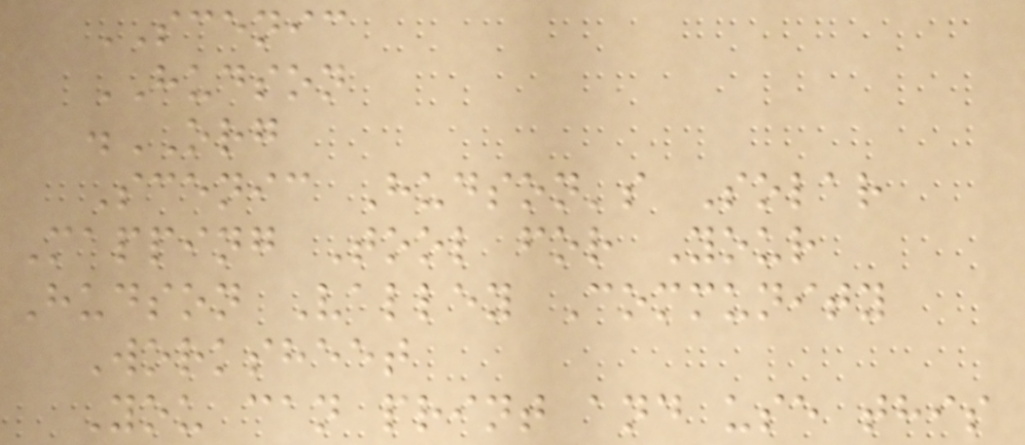SCENIC
HUDSON
.ORG
Scenic Hudson's Solar
Mapping Tool for Your
Hudson Valley Community
Worksheet
You can print and use this
